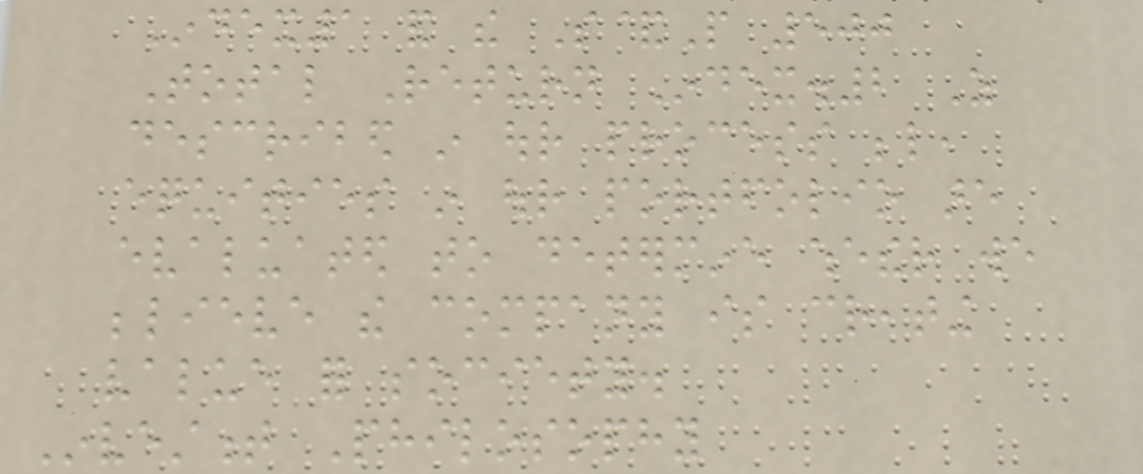Index1 and the S&P 500
Total Return Index.2 As
described in our process below,
equities in our portfolio are
evaluated to determine whether we
believe the company is creating
value for society.
Investment Philosophy
